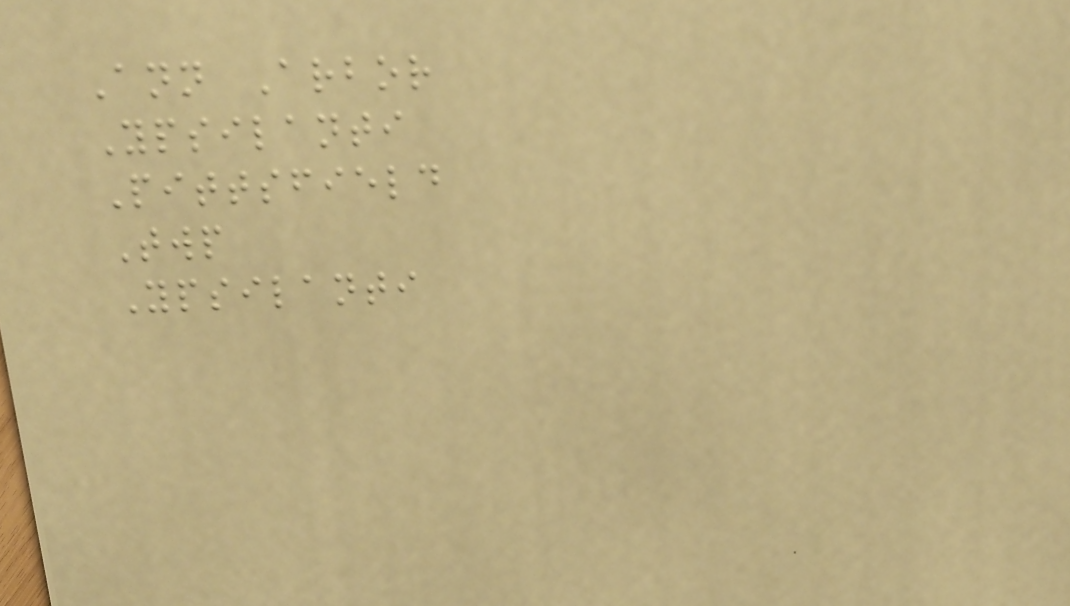Ann Arbor
Ypsilanti
Pittsfield
Twp
Ypsilanti
